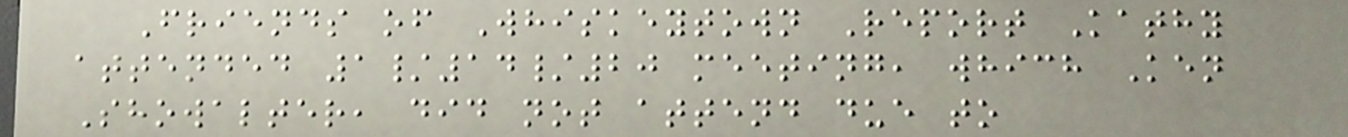Friends of Whiskeytown Report Kathy
attended 1/14/20 meeting, which Ken
Showalter, did not attend due to
